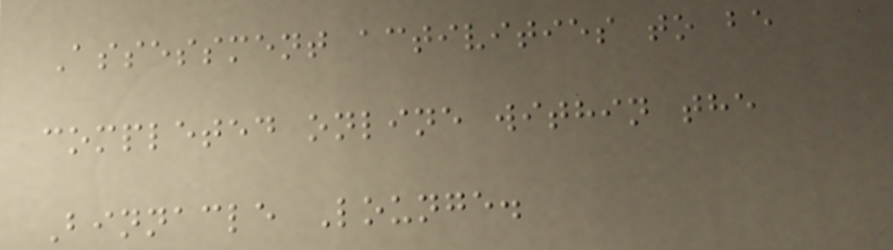Assessment activities to be
completed online within the
Binnacle Lounge.
